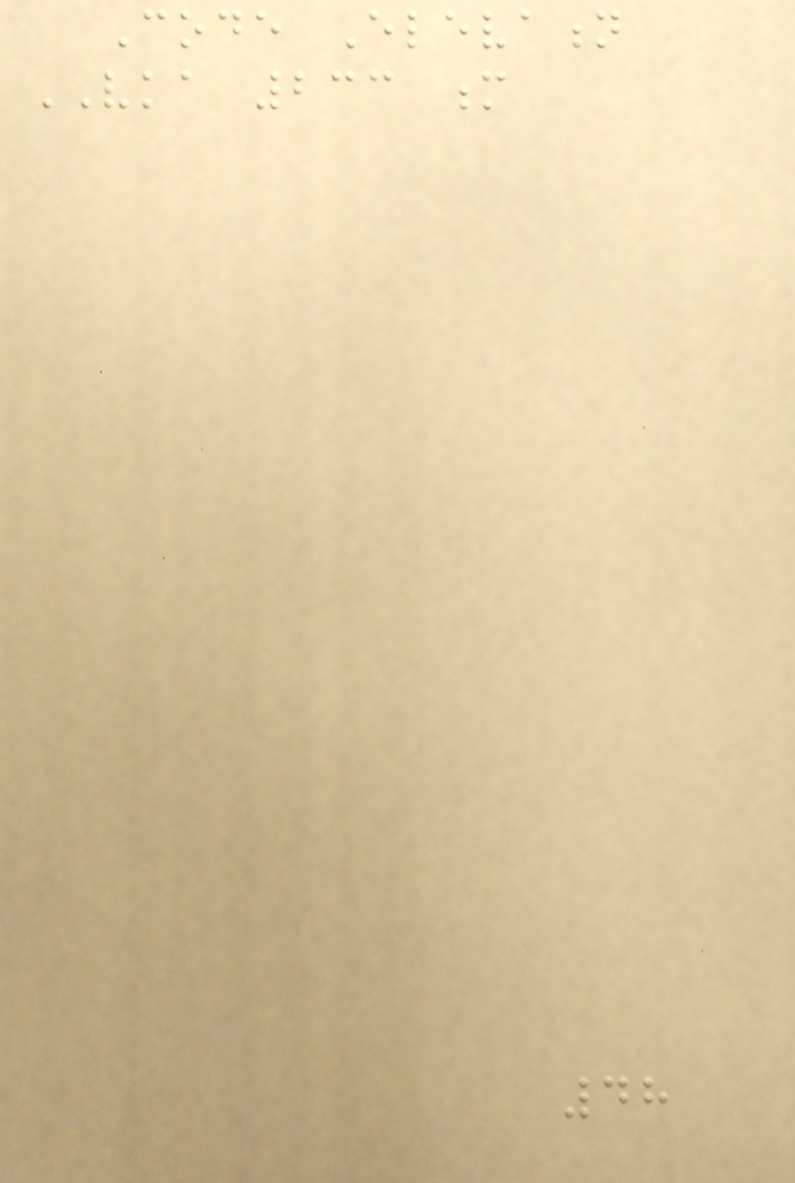Code Elevation
VKA 233 m
48
